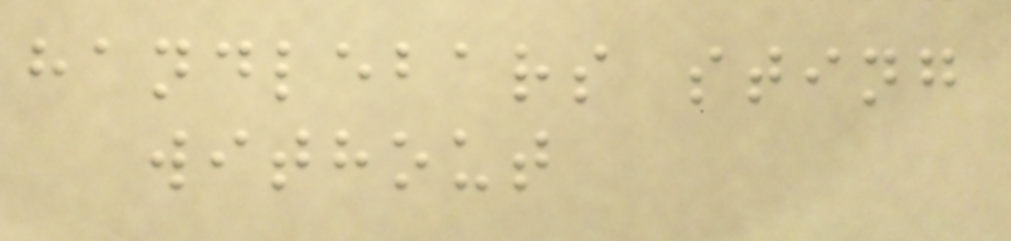handlebars sting
without
